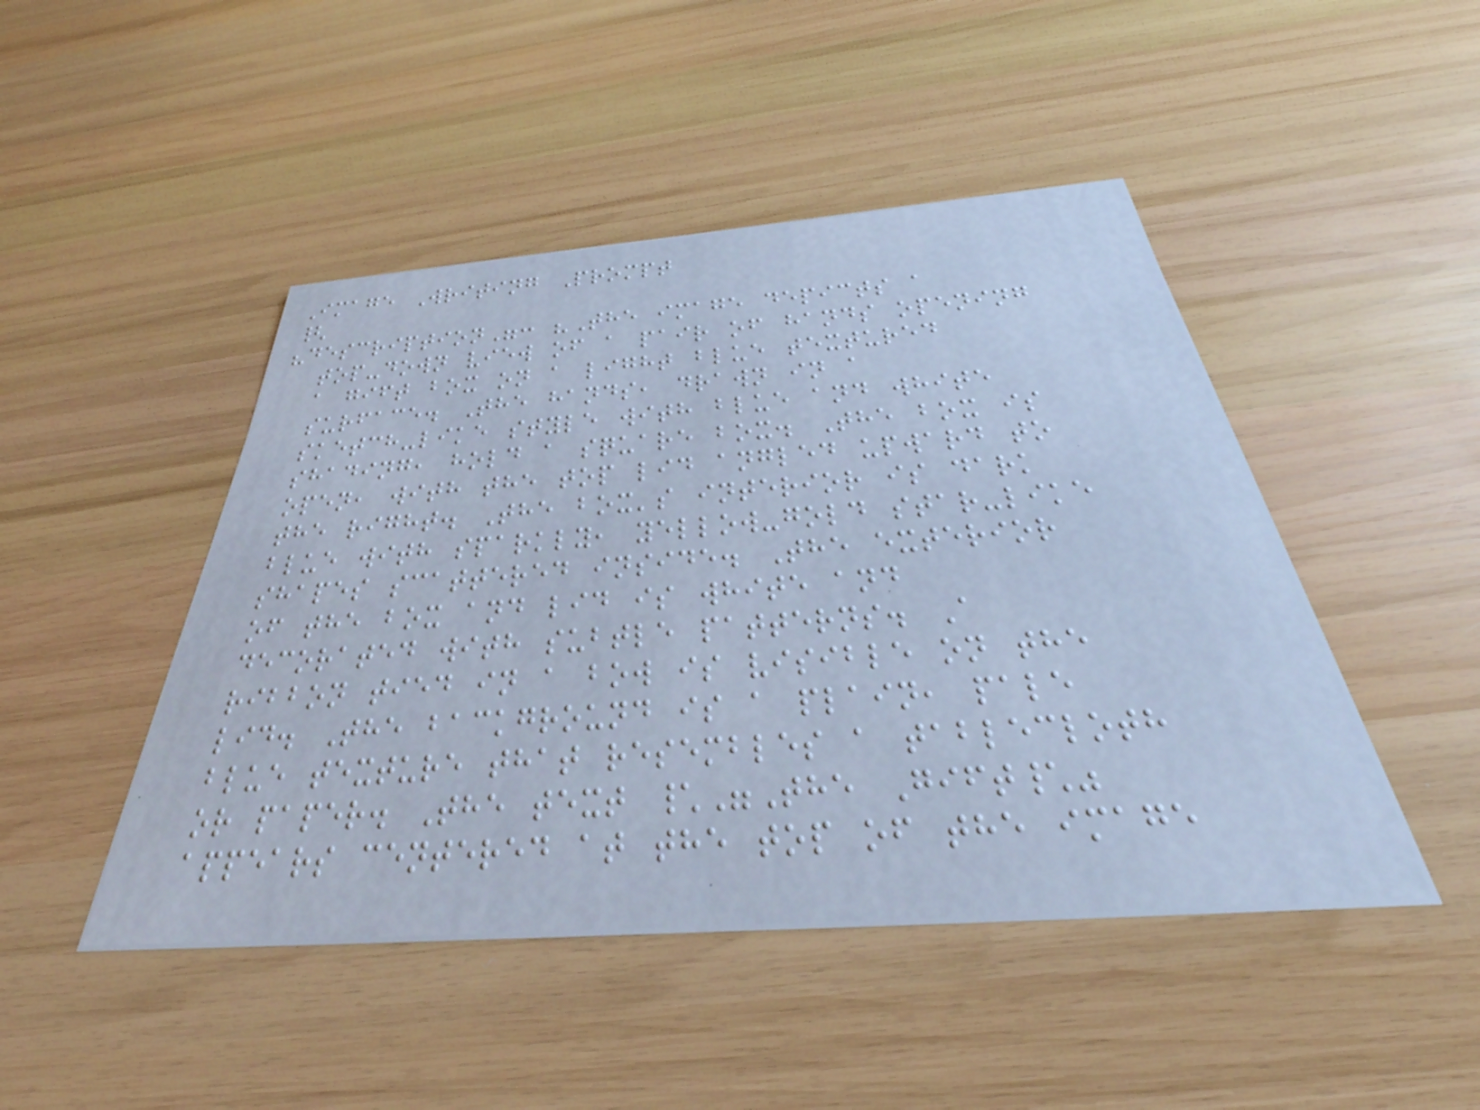Image Writing Prompt
{
"description": "The image depicts a
top-down view of a pair of hands opening
a gift box on a light blue textured
surface. The hands, drawn in a
sketch-like style with blue and white
shading, hold a square box. The box is
open, with the top lid angled upward to
the right. The box's interior is dark
blue with sparkly, yellow-gold star-like
shapes scattered inside. The exterior
of the box and lid is white and
decorated with subtle patterns. A
ribbon tied in a bow is visible on the
lid. The background is a plain, pale
blue texture that resembles a tablecloth
or paper. The text \"The Gift\"
appears centered at the top of the image
